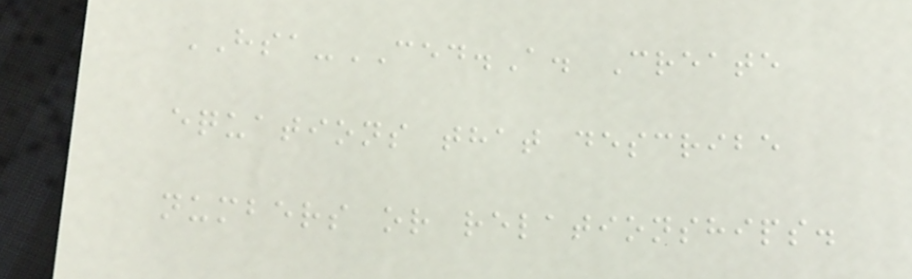HSA-CED.A. Create
equations that describe
numbers or relationships.
